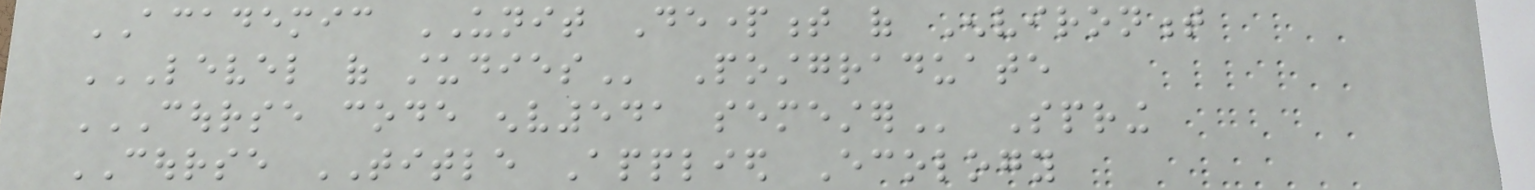ACADEMIC UNIT Department of Environment
LEVEL OF STUDIES Postgraduate
COURSE CODE ENV541 SEMESTER Spring
COURSE TITLE Applied Ecology
